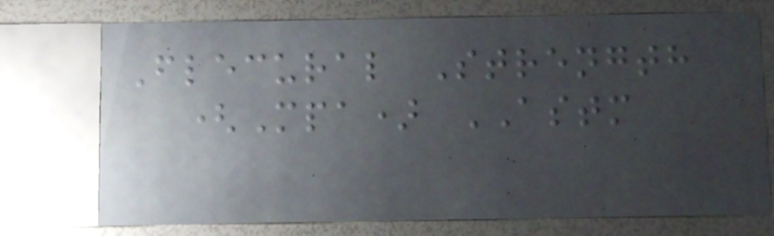Flecural Strength
(Mpa) ASTM
